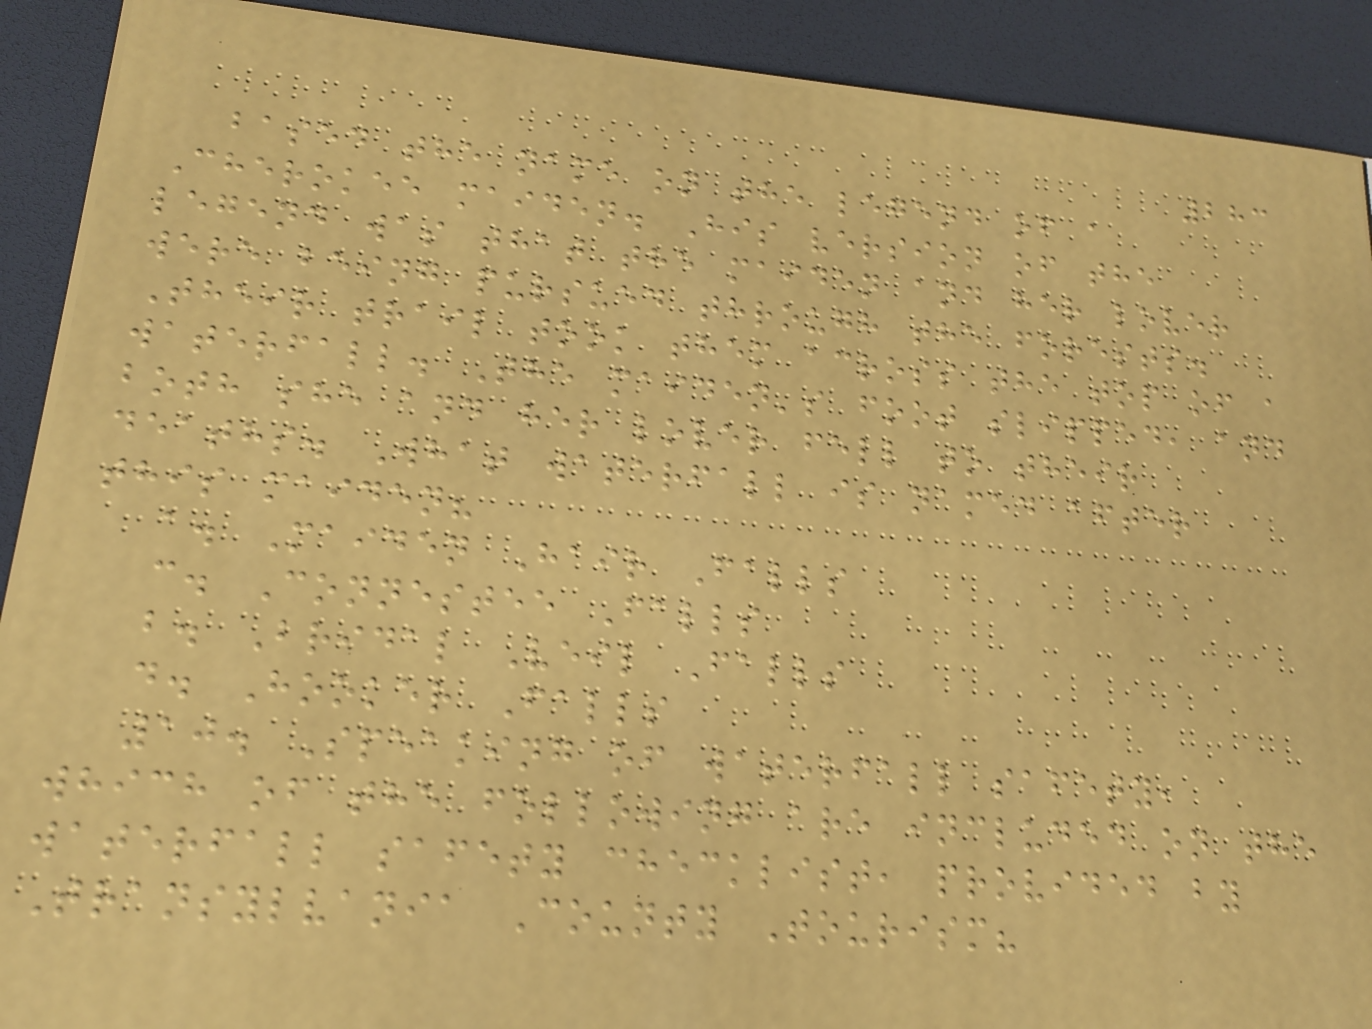283
based the name on the legend of a
Cherokee maiden. His version of the
legend was that the maiden and her lover
were being pursued through the forests.
Their trail took them across the top of a
waterfall. The maiden's foot slipped, and
both she and her lover fell to their
deaths. What waterfall is named after
this maiden?
a. Maiden Hair Falls
c. Connestee Falls
b. Bridal Veil Falls
d. Hooker Falls
10. Speaking of waterfall safety,
which of the following are included on the
waterfall safety checklist, provided by
Transylvania County Tourism?
